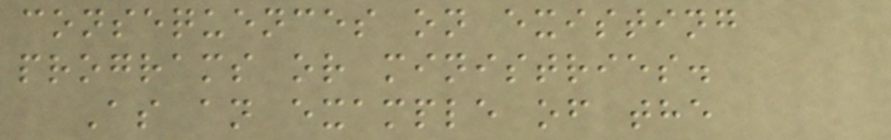consequences on existing
programs or ministries.
As an example of the
